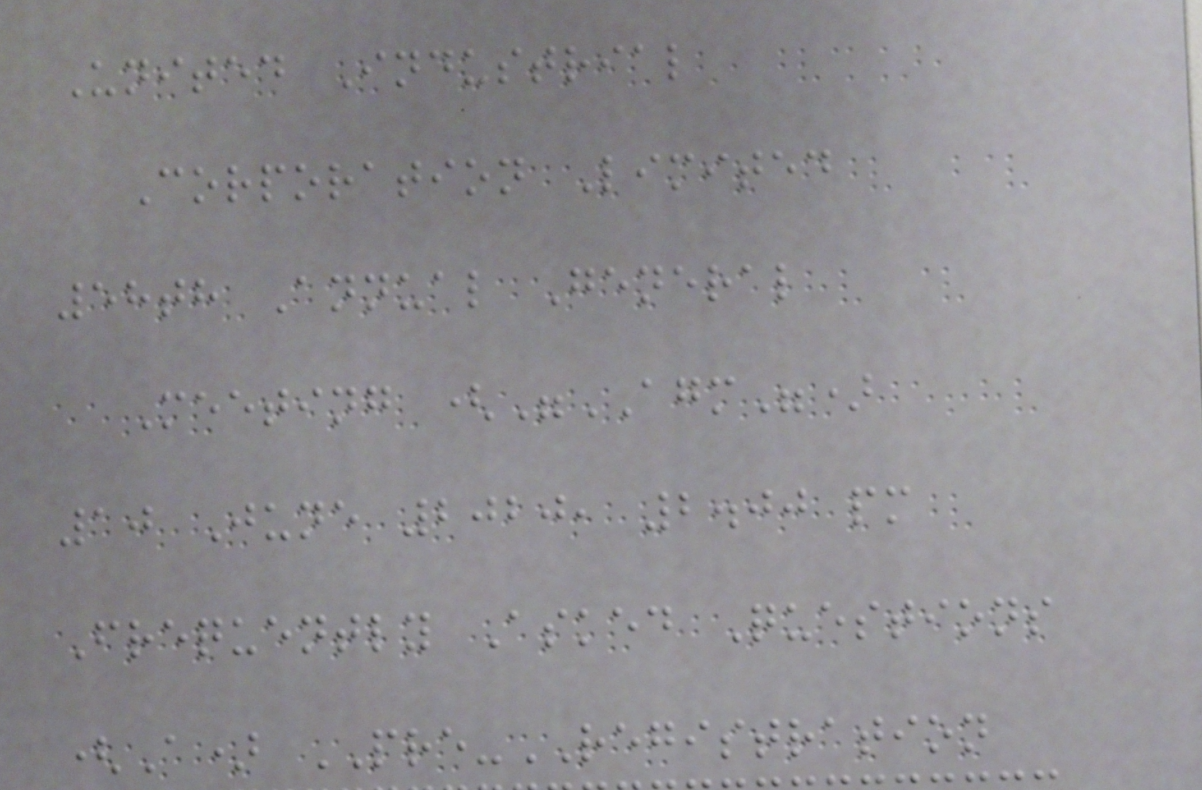United Industrial
Corporation Limited
58th Annual General
Meeting ("AGM")
10 June 2020, 2.00 pm
Frequently Asked Questions
(A) PRE-REGISTRATION
